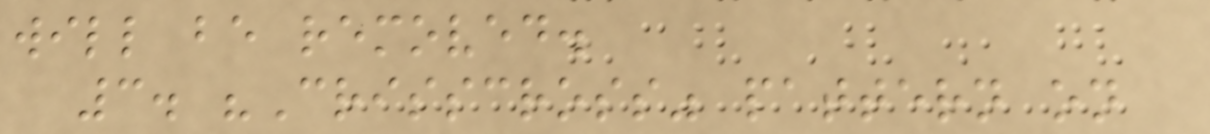will be removed.
3. "Crisscross" pattern on
